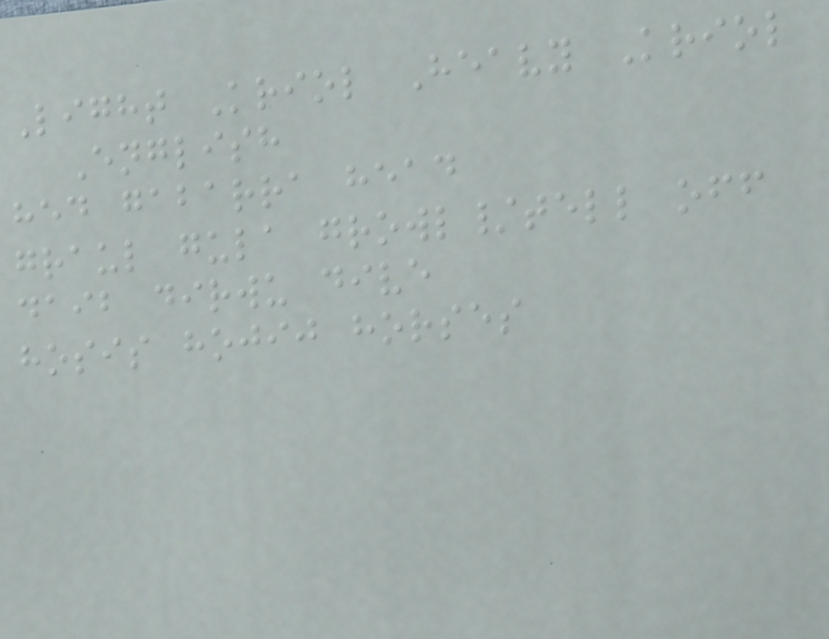Light Kriol Heavy Kriol
English
hed gabarra head
graul gula growl/tell off
daib dirwu dive
hosis hojij horses
